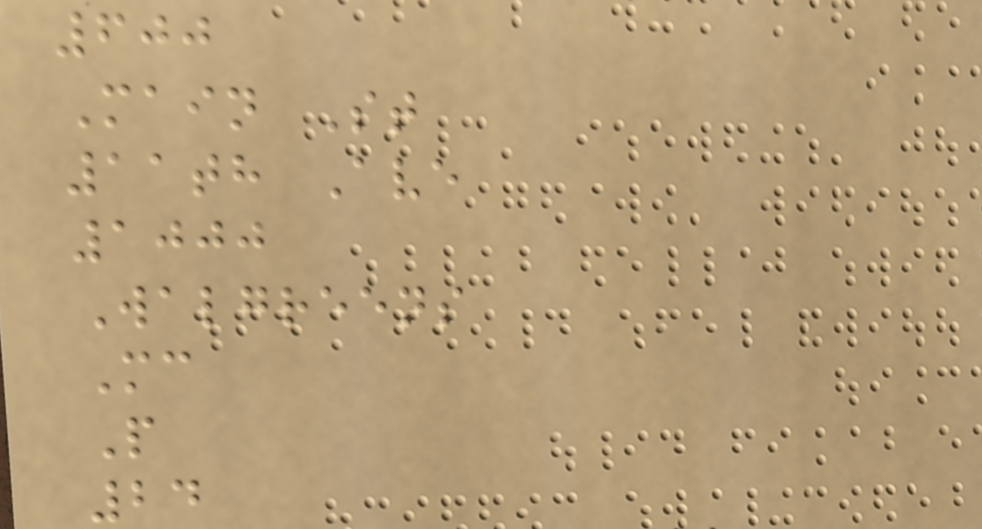600
Main St
11th Ave
1000
Walgreens
Mc
P
24
